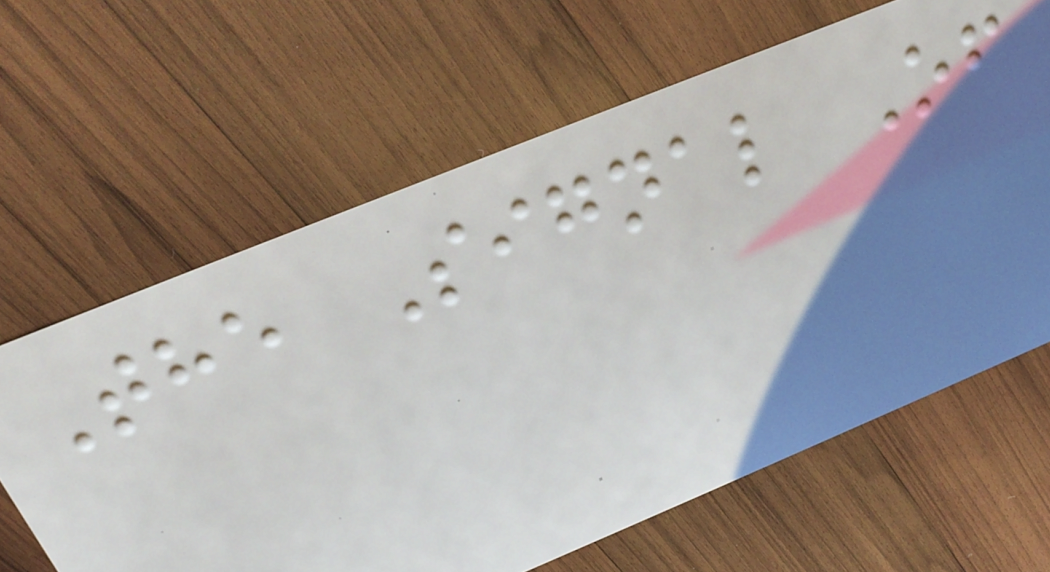The Signal Of
